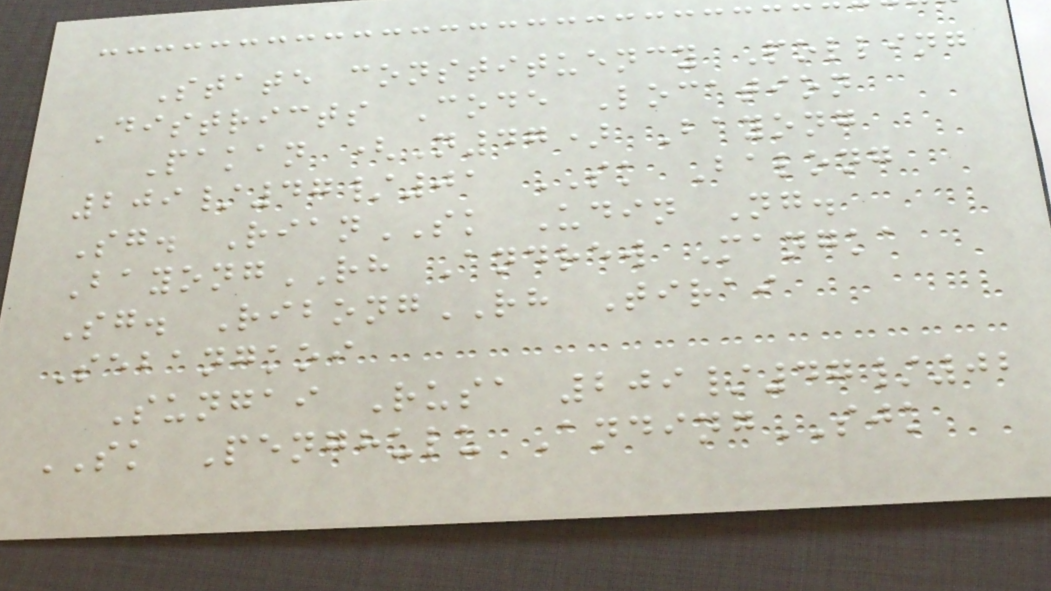State constituency Polling
Districts Code Location
Pakan (N47) Bayong
209/47/01 SK Balong
Sg. RianSK Udin Ng.
BayongRH Andrew Mangka
Sg. RibongRH Tirai
Sebangkoi
Sungai Rusa 209/47/02
SK Penghulu AndingSJK
